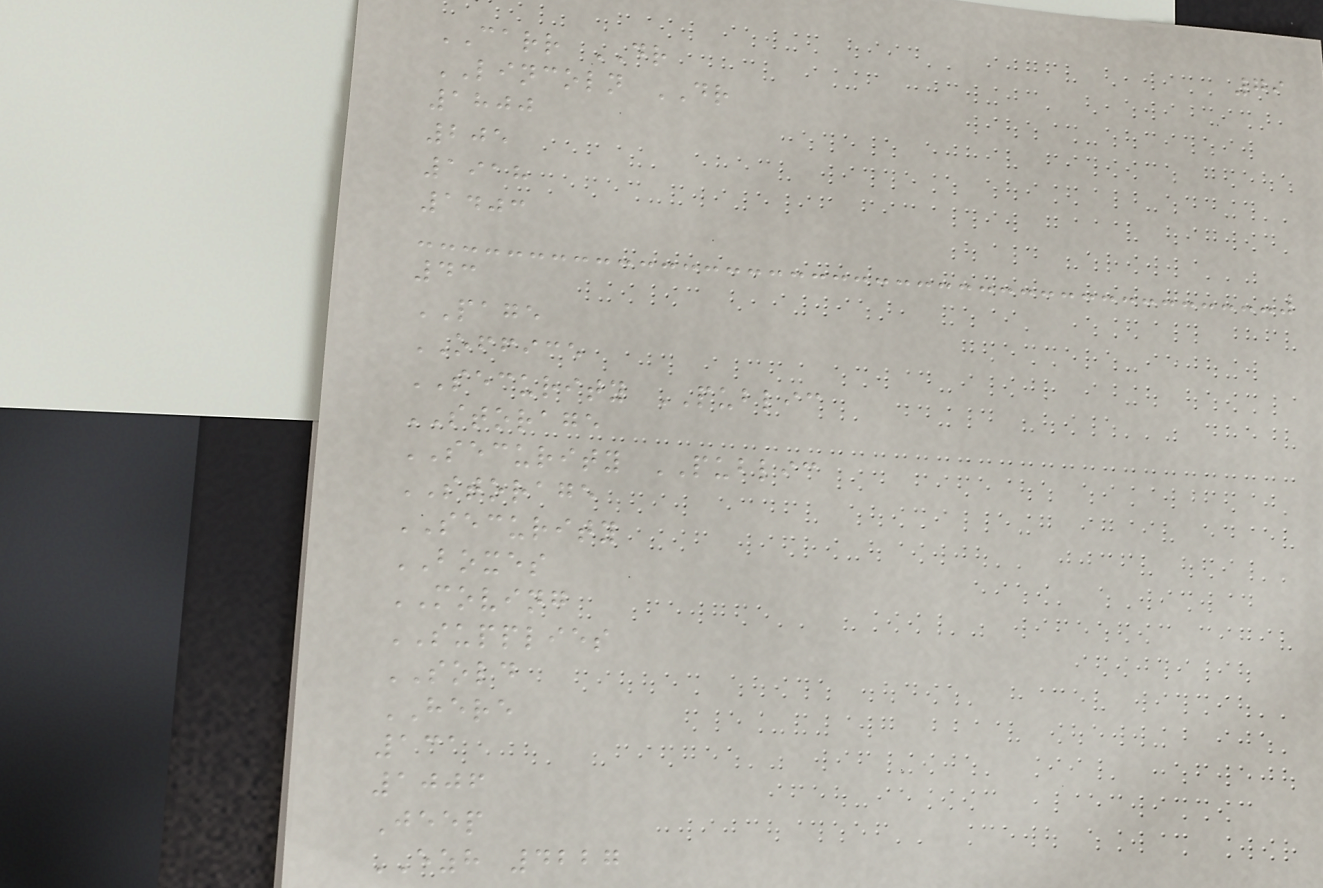79
CARR DR
LINCOLN DR
1800
205
1918
1403
43
PAGE
OFFICE
SECURITY PUBLIC
STORAGE
SECURITY PUBLIC
STORAGE
SECURITY
BOXES
MOVING
SUPPLIES
SOLD
HERE
131
1006
Jeep
EZH 4227
